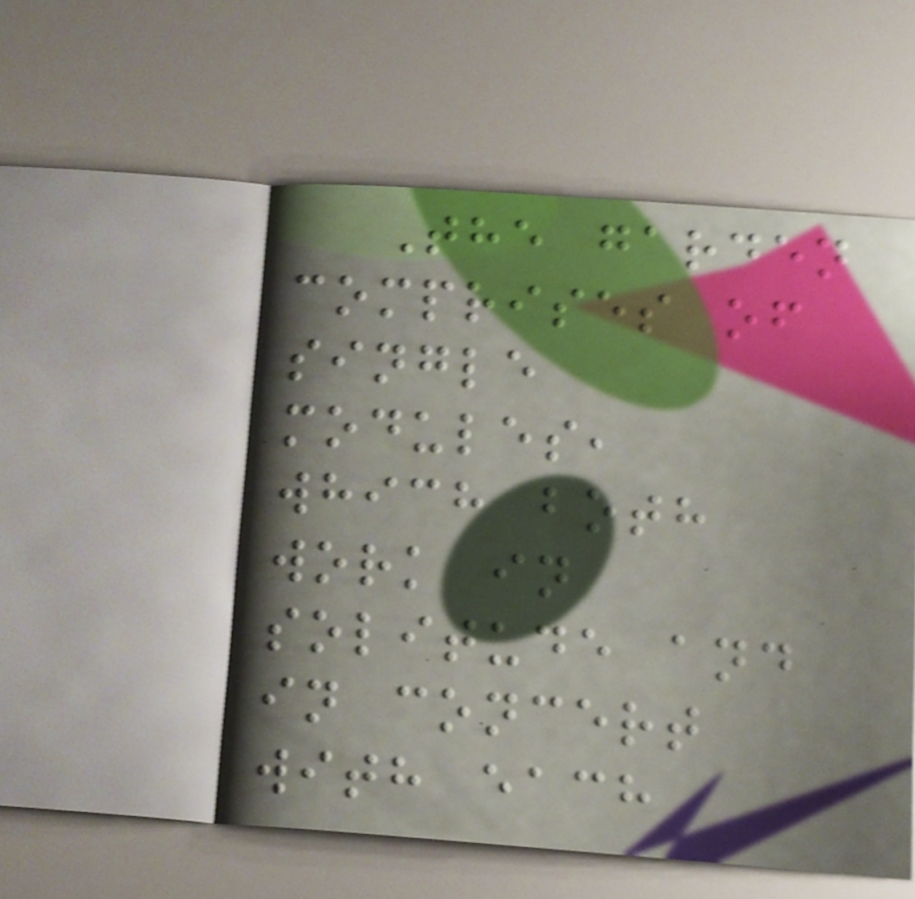The garden
comprises of
single
modules,
which both
work in
solitude and
in concert
with each
